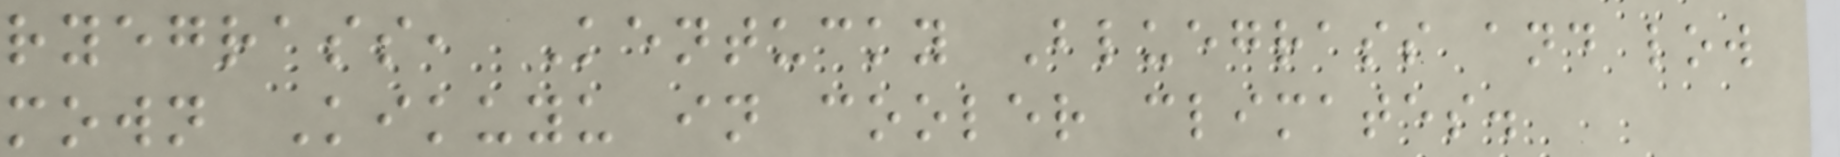ryegrass, Kentucky Bluegrass and low
mown Kikuyu in cooler climates.
